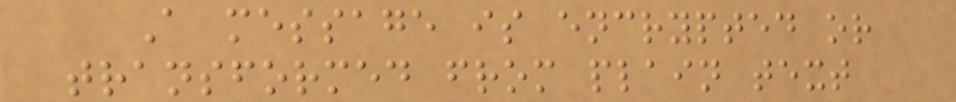A message is encrypted or
transformed from plain text
